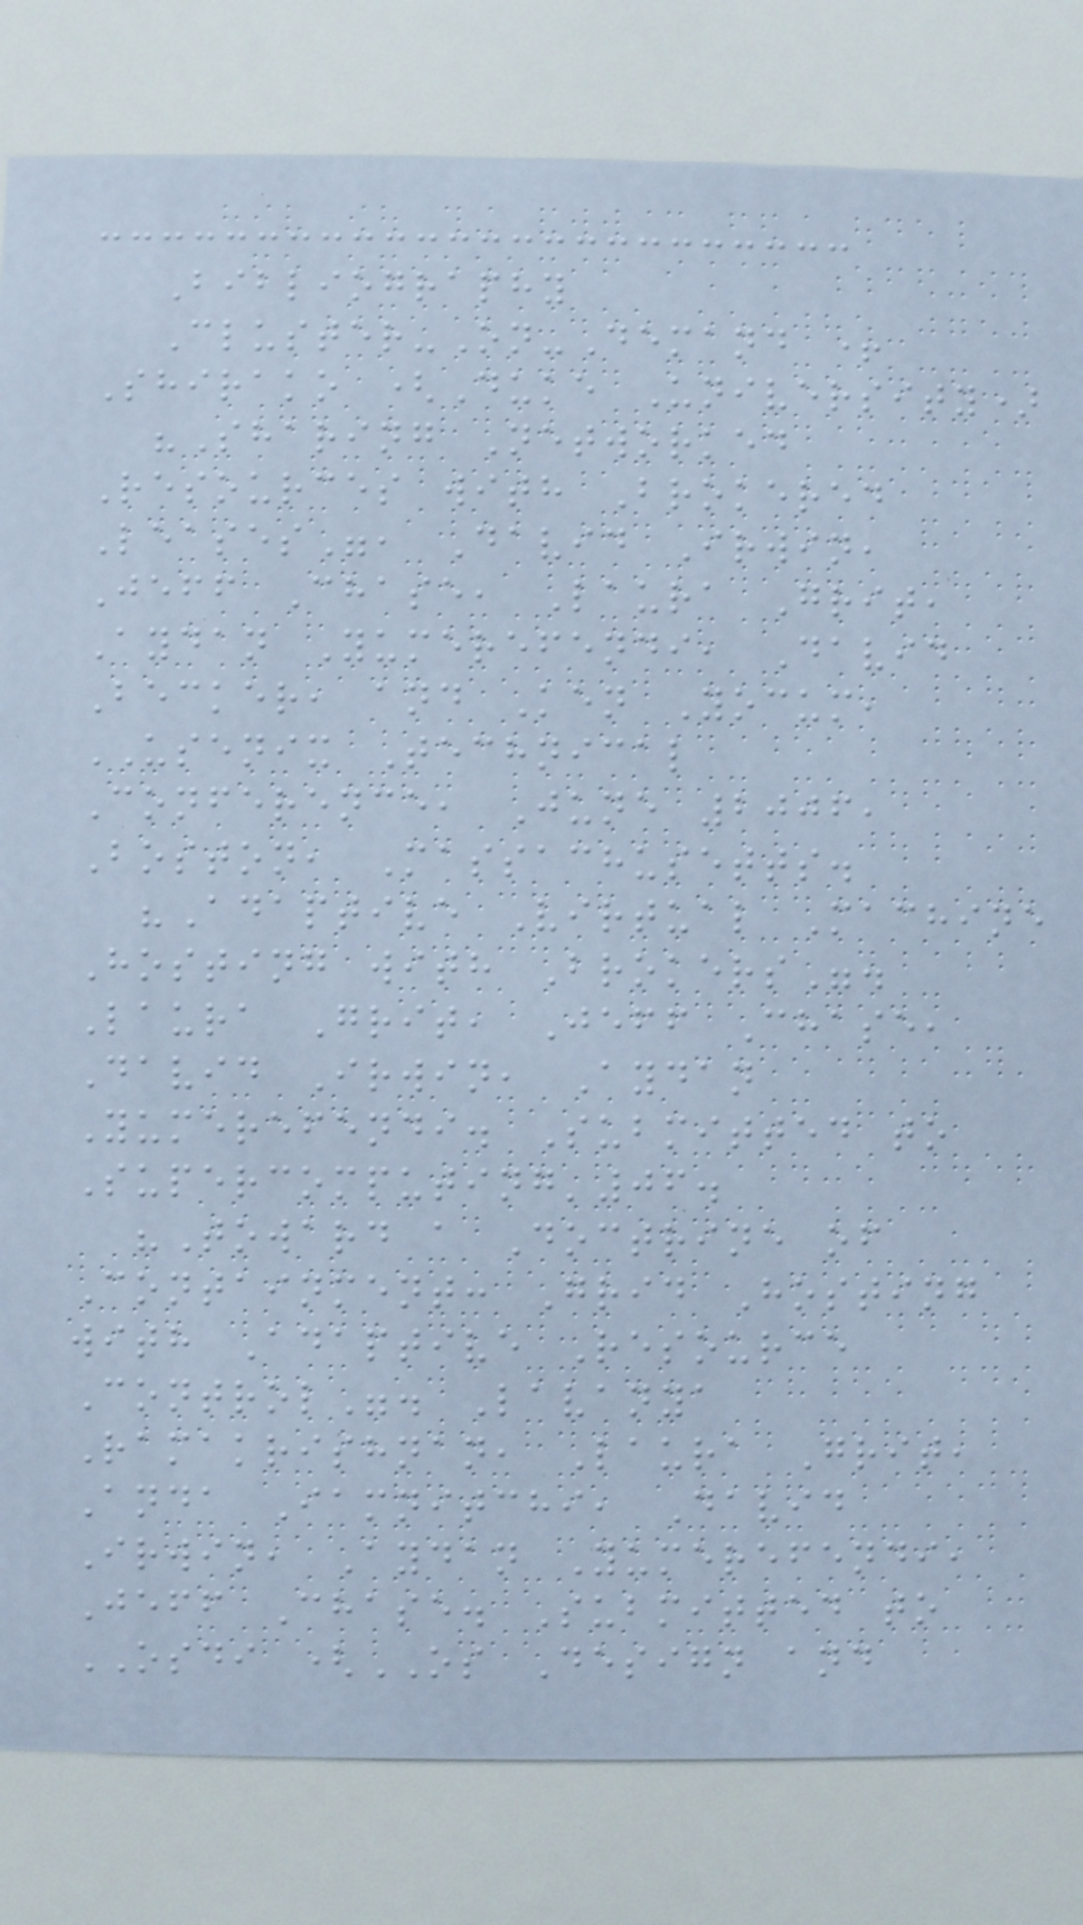Bibliography
Cluster-On-Demand +
Shirako (Duke University)
"Sharing Networked
Resources with Brokered
Leases", David Irwin,
Jeff Chase, Laura Grit,
Aydan Yumerefendi, David
Becker, and Ken Yocum,
USENIX Technical
Conference, June 2006,
Boston, Massachusetts.
"Adaptive Virtual Machine
Hosting with Brokers".
Laura Grit, Jeff Chase,
David Irwin, Aydan
Yumerefendi. Submitted to
Supercomputing'06.
"Toward a Doctrine of
Containment: Grid Hosting
with Adaptive Resource
Control". Lavanya
Ramakrishnan, Laura Grit,
Anda Iamnitchi, David
Irwin, Aydan Yumerefendi,
Jeff Chase. Submitted to
OSDI (OS Design and
